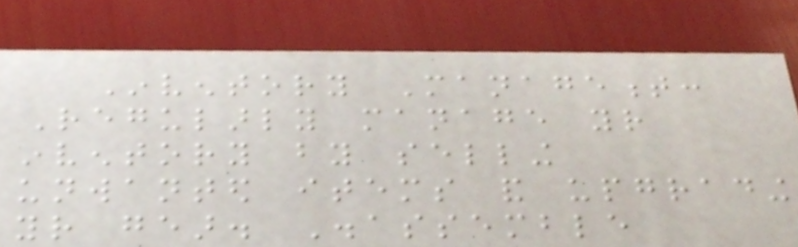Inventory Management:
Regularly manage your
inventory by selling
unwanted items and upgrading
your gear. Disassemble
